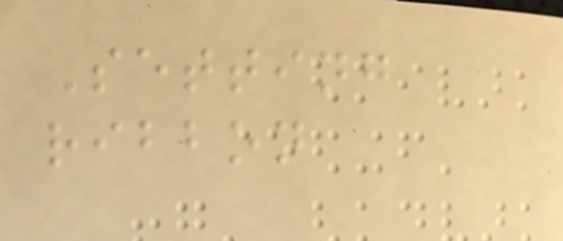Setting
ribbon
